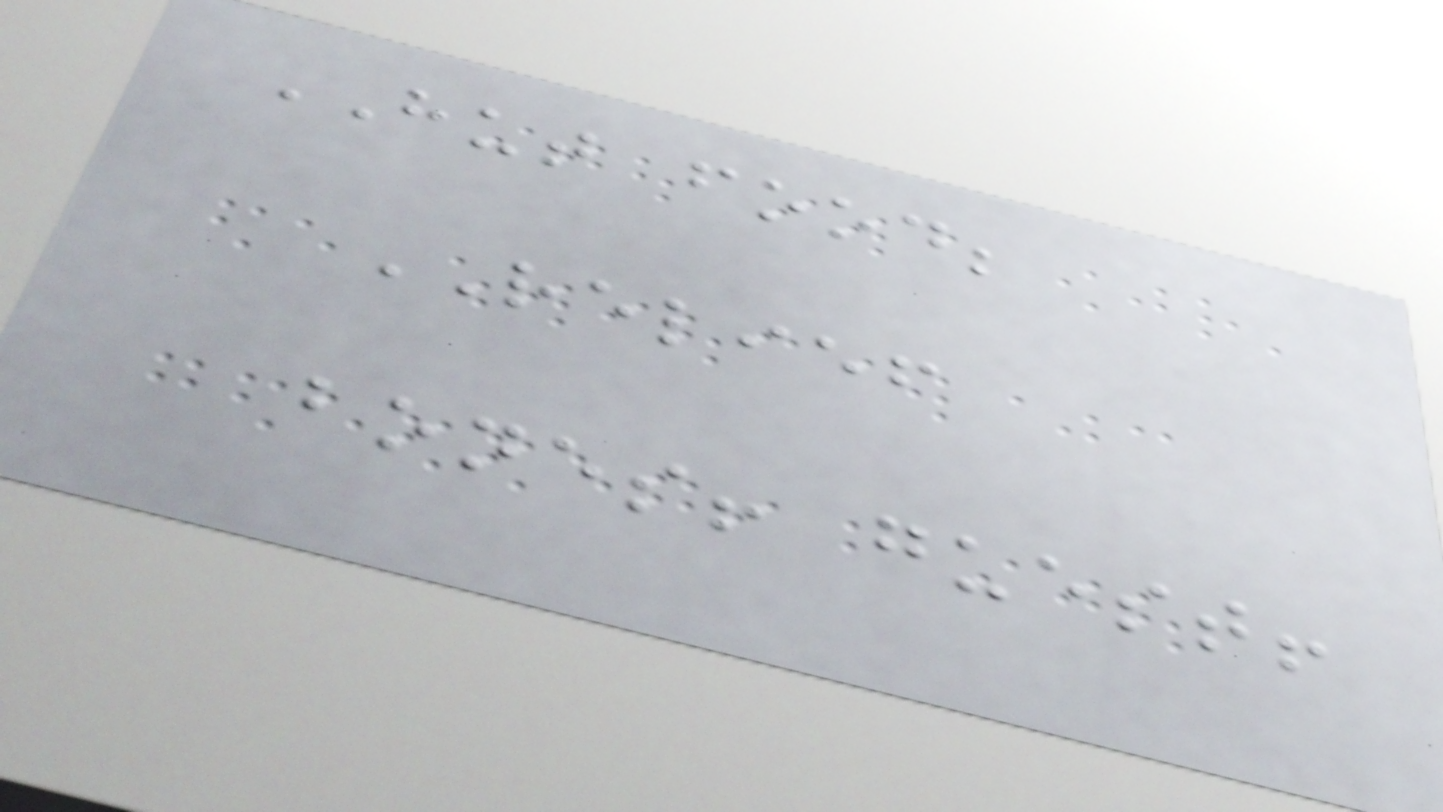HUT food;
RELIEF
bones! guest!
